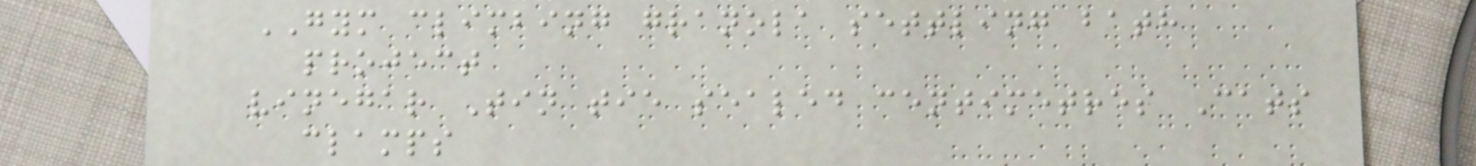GYM climbing granola settling bath
project
vinegar Tin tie sealed centimetres Cats
clamps
